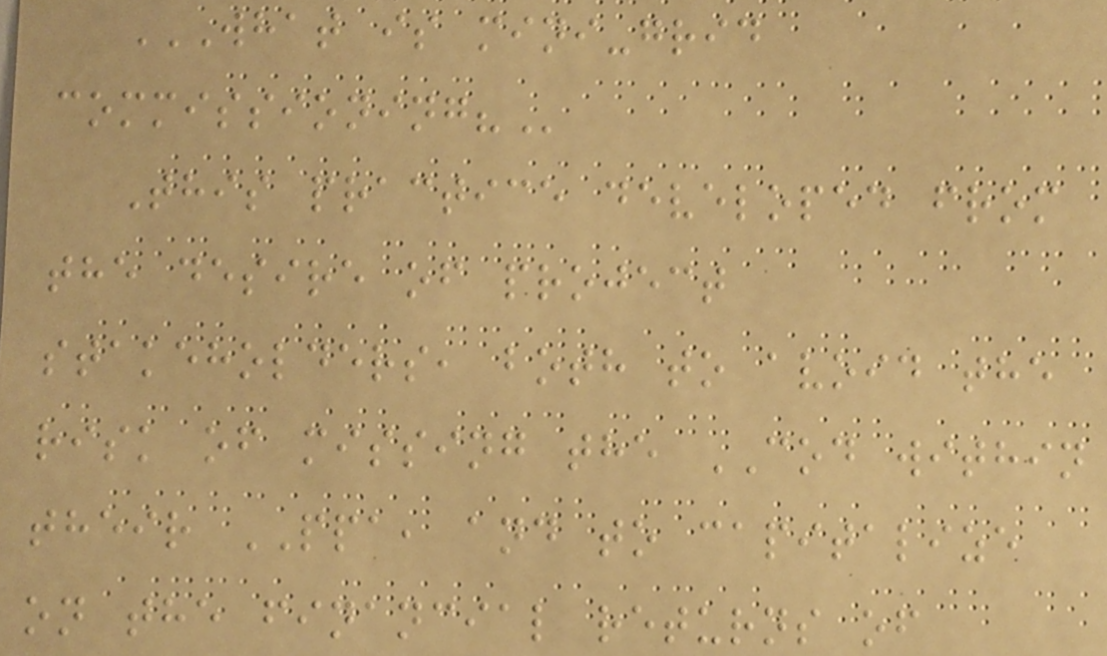WHAT IS MINI-GRID
COMMISSIONING?
This practice developed from
the desire of project
stakeholders, both to avoid the
risk of missing the COD within
their PPA, and to capitalize
on the financial returns of
